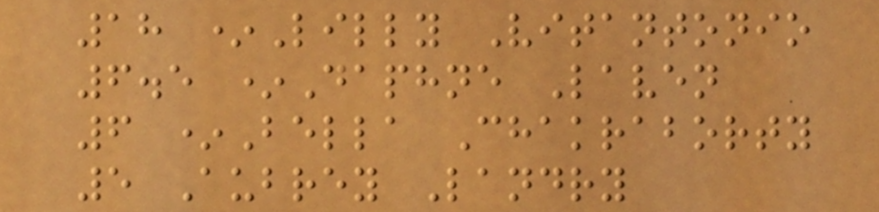18 *Lilly Vitantonio
6.5 *Daphne Laven
6 *Bella Chakraborty
5 Aubrey Landry
